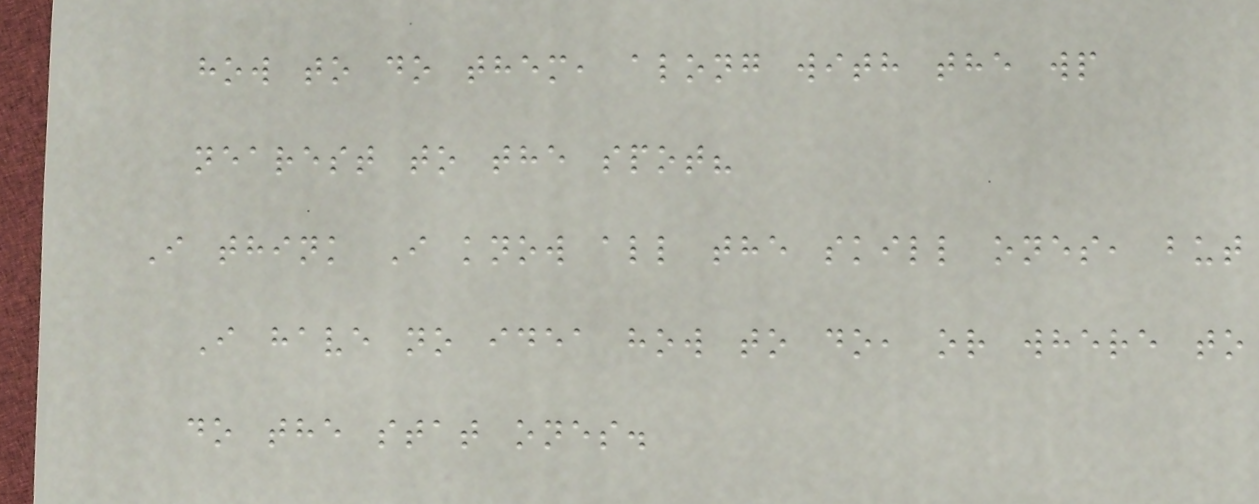how to do them, along with the wp
nearest to the spot?
I think I know all the skill ones, but
I have no idea how to do, or where to
do the stat ones.
